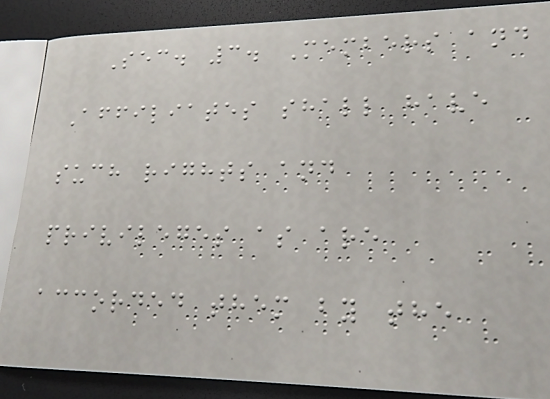Sec. 3. Members and
Affiliates shall have
such rights and
privileges as are
accorded them by the
